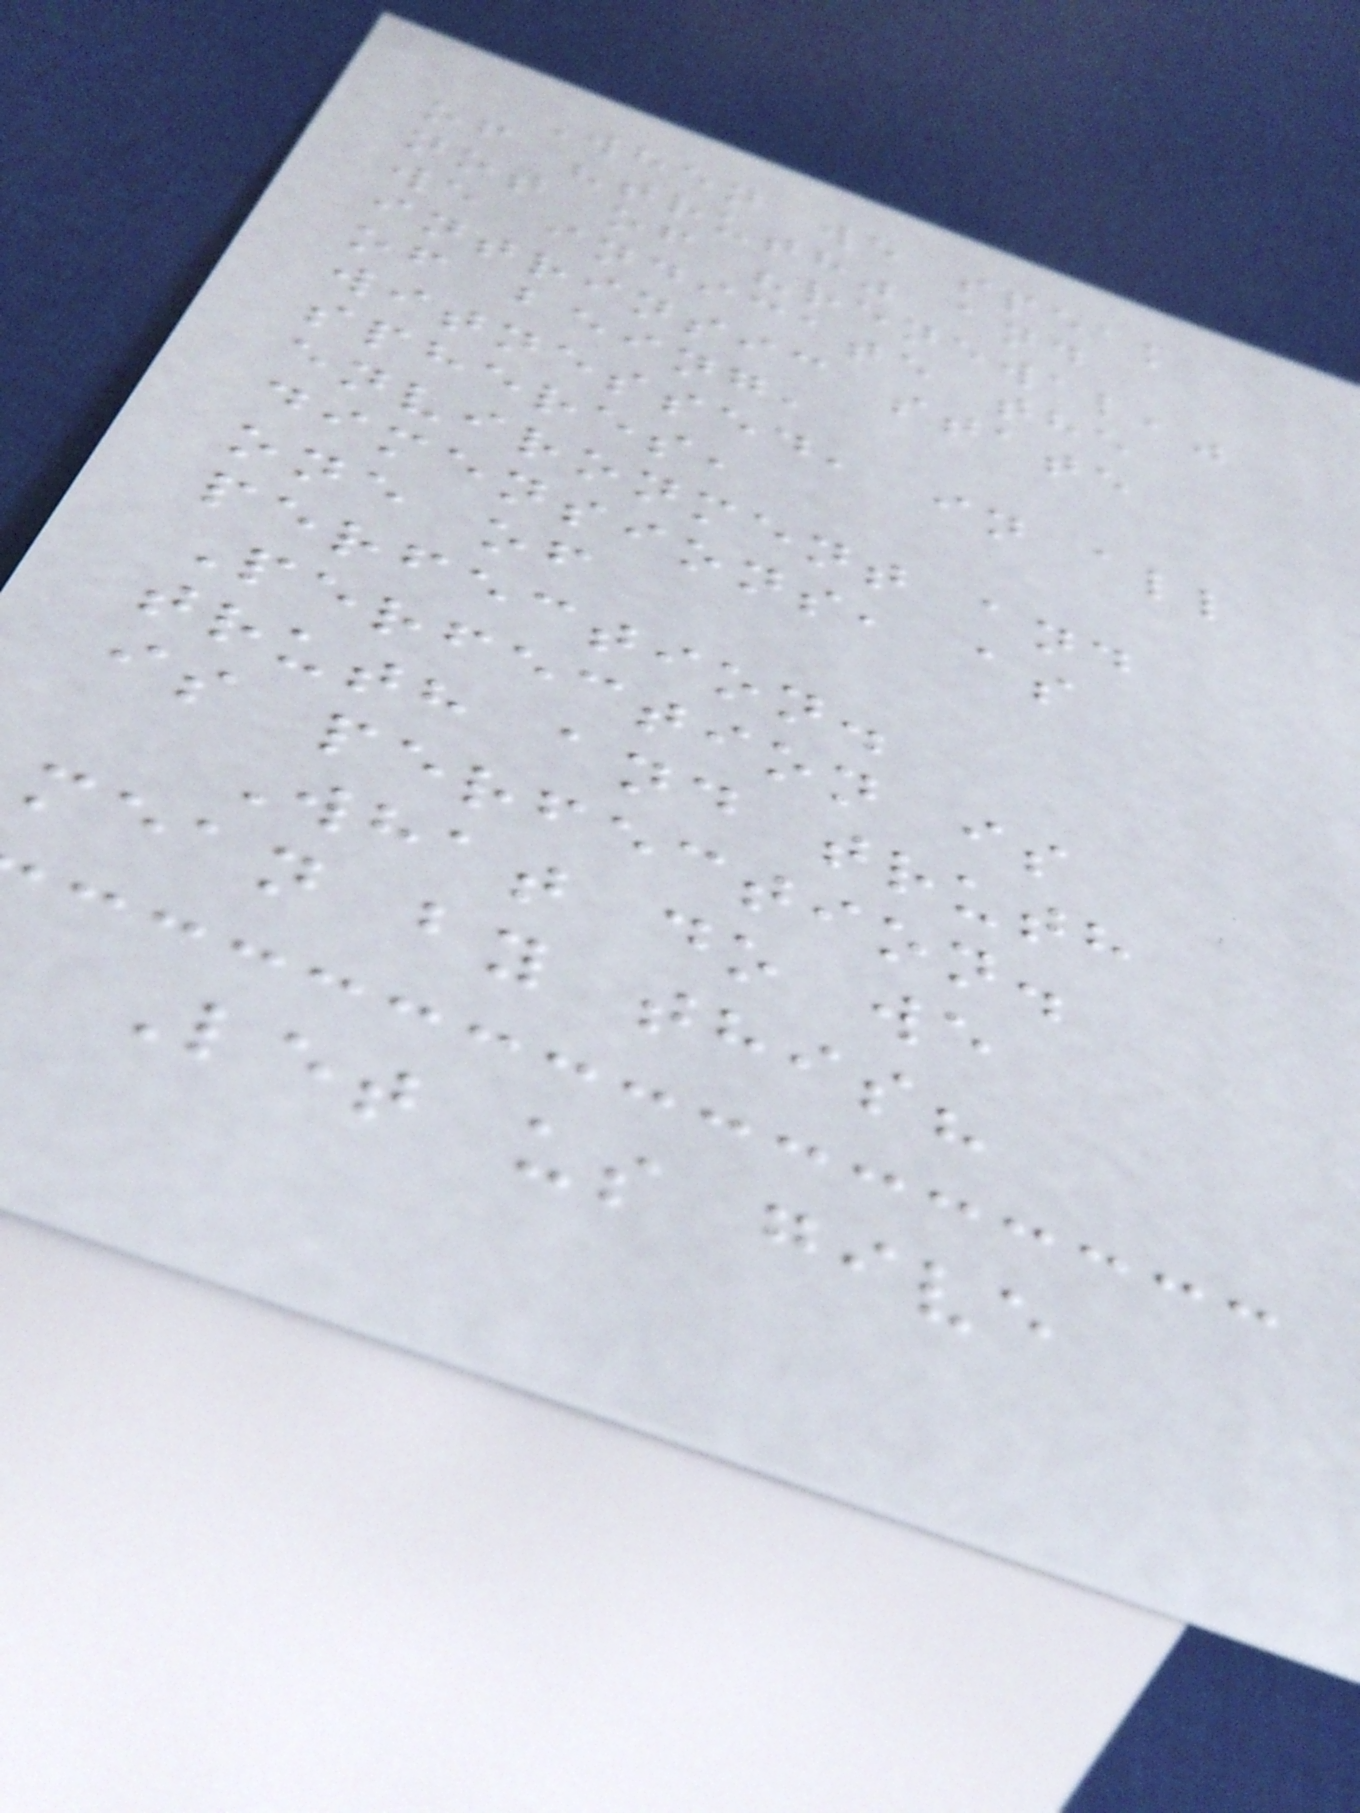When we speak
of "truth" and
not of "renewal,"
we indicate the
intrinsic state
of being,
witnessed, in all
spheres,
environment and
dimensions, as
one of
perfection.
Perfection is
truth and truth
is perfection.
What do we
mean by this?
Let us give
